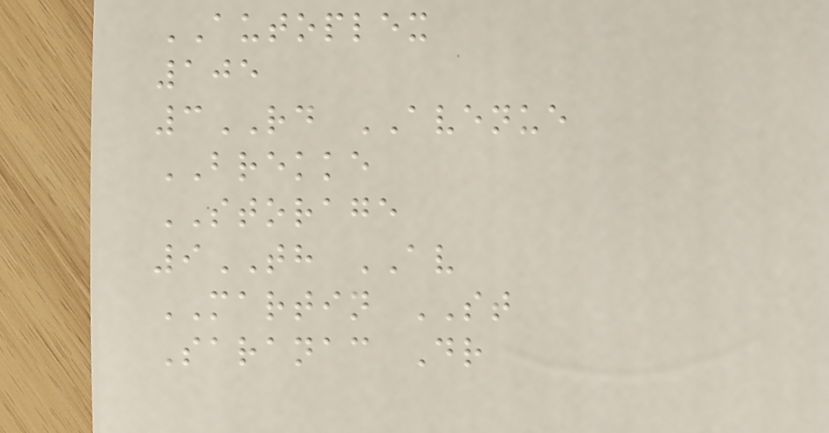AUTOPLEX
105
3RD AVENUE
BREKKE
STORAGE
9TH AV
MARTIN ST
Saranac Dr
